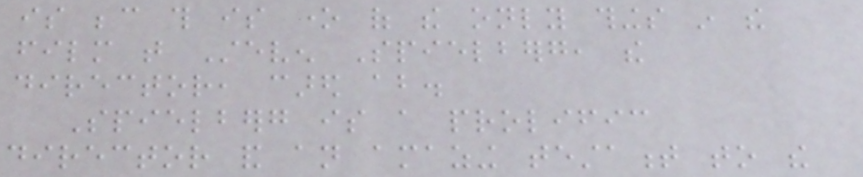is because this is one of the only things in the
film that Steven Spielberg, the
director, cared about.
Spielberg is a prolific
director and an amazing testament to the
